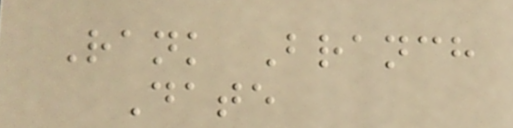Rank Branch
Date
